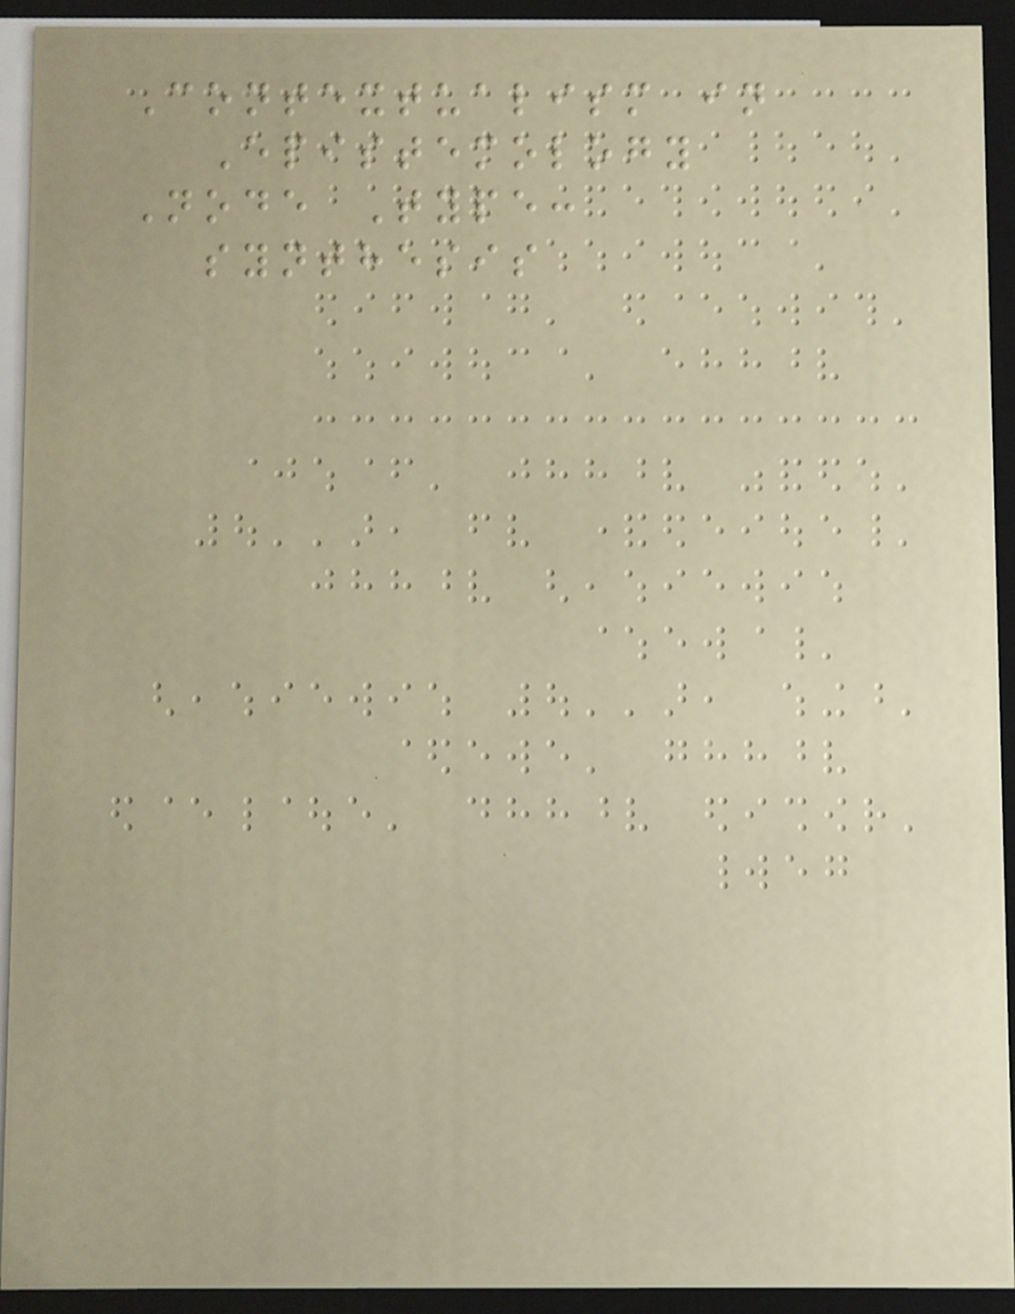Contextualism in
Epistemology
Node Type:
synthesis
